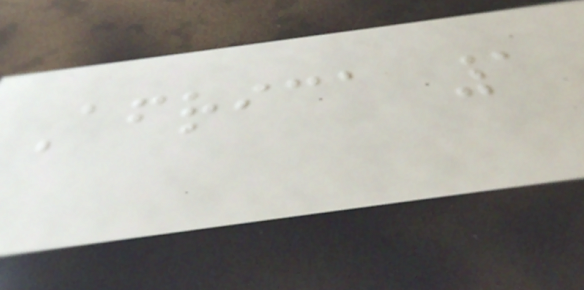Africa 1
